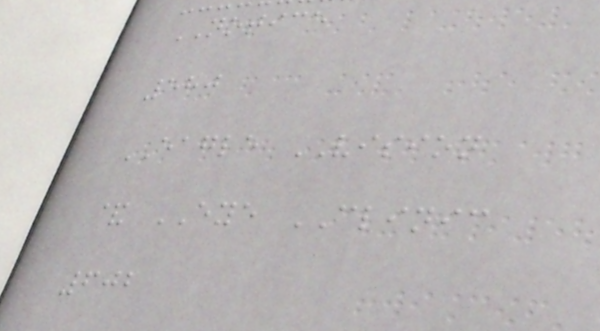NOTICE
580
EAGLE VISION
& EYE CLINIC
602
